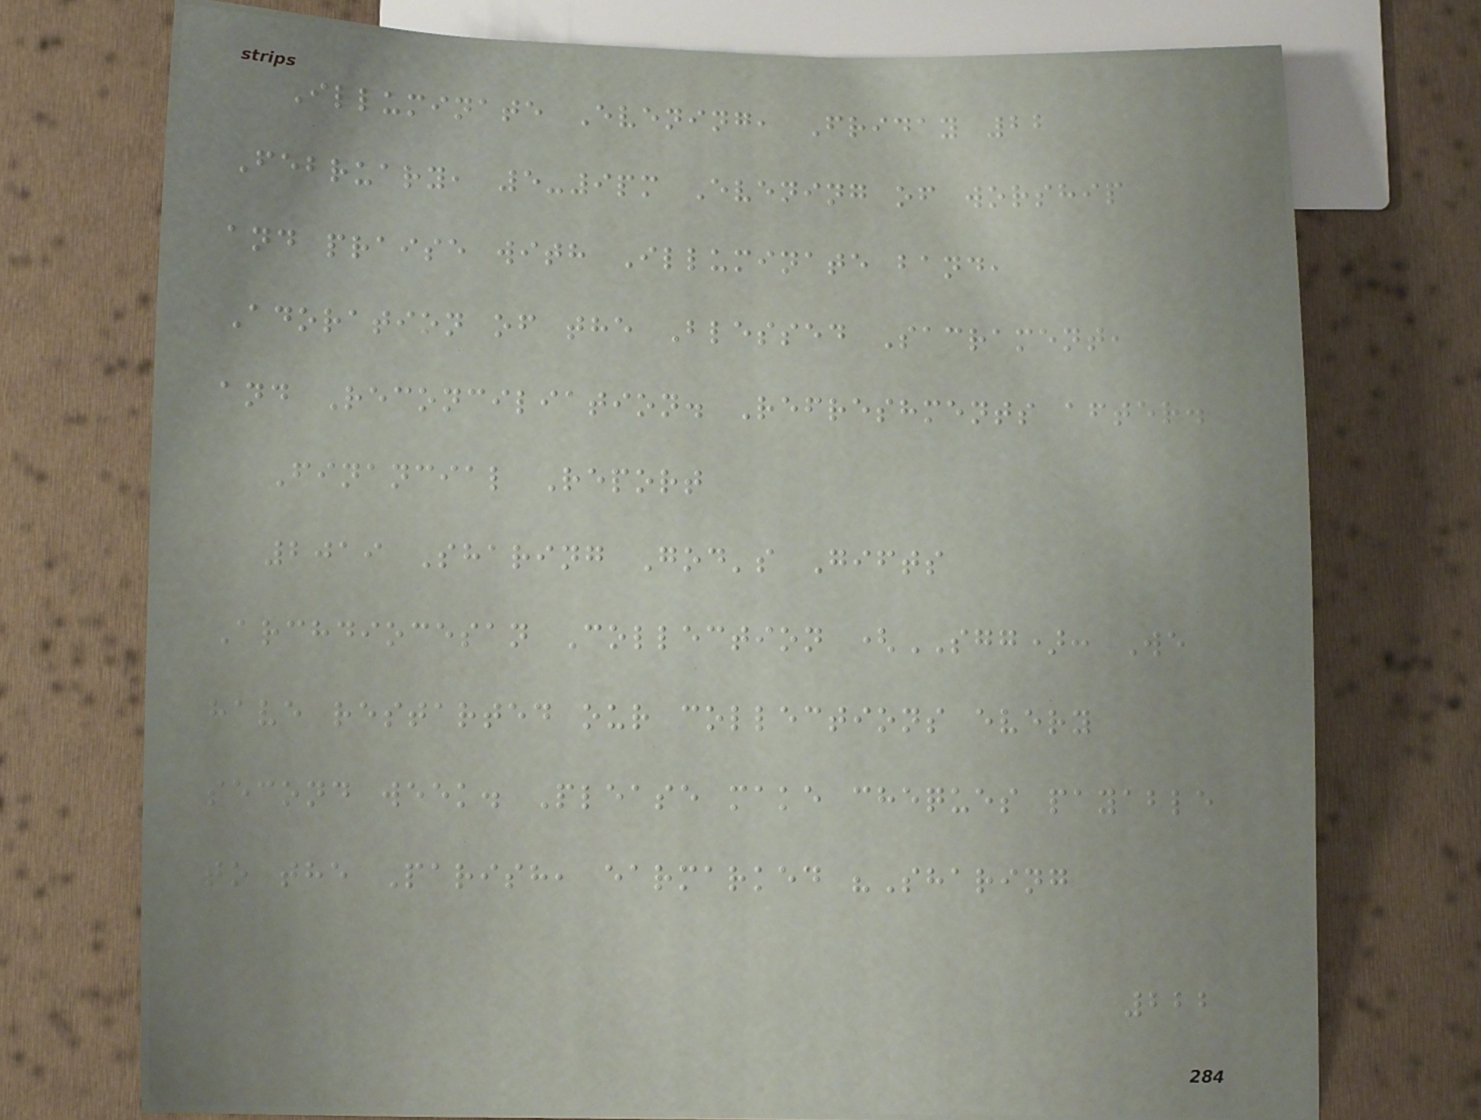Illuminate Evening, Friday 22
February, 5-9pm Evening of worship
and praise with Illuminate band,
Adoration of the Blessed Sacrament,
and Reconciliation. Refreshments after.
Financial Report
2019 Sharing God's Gifts
Archdiocesan Collection (SGG): We
have restarted our collections every
second week. Please make cheques payable
to the Parish, earmarked "Sharing
222
